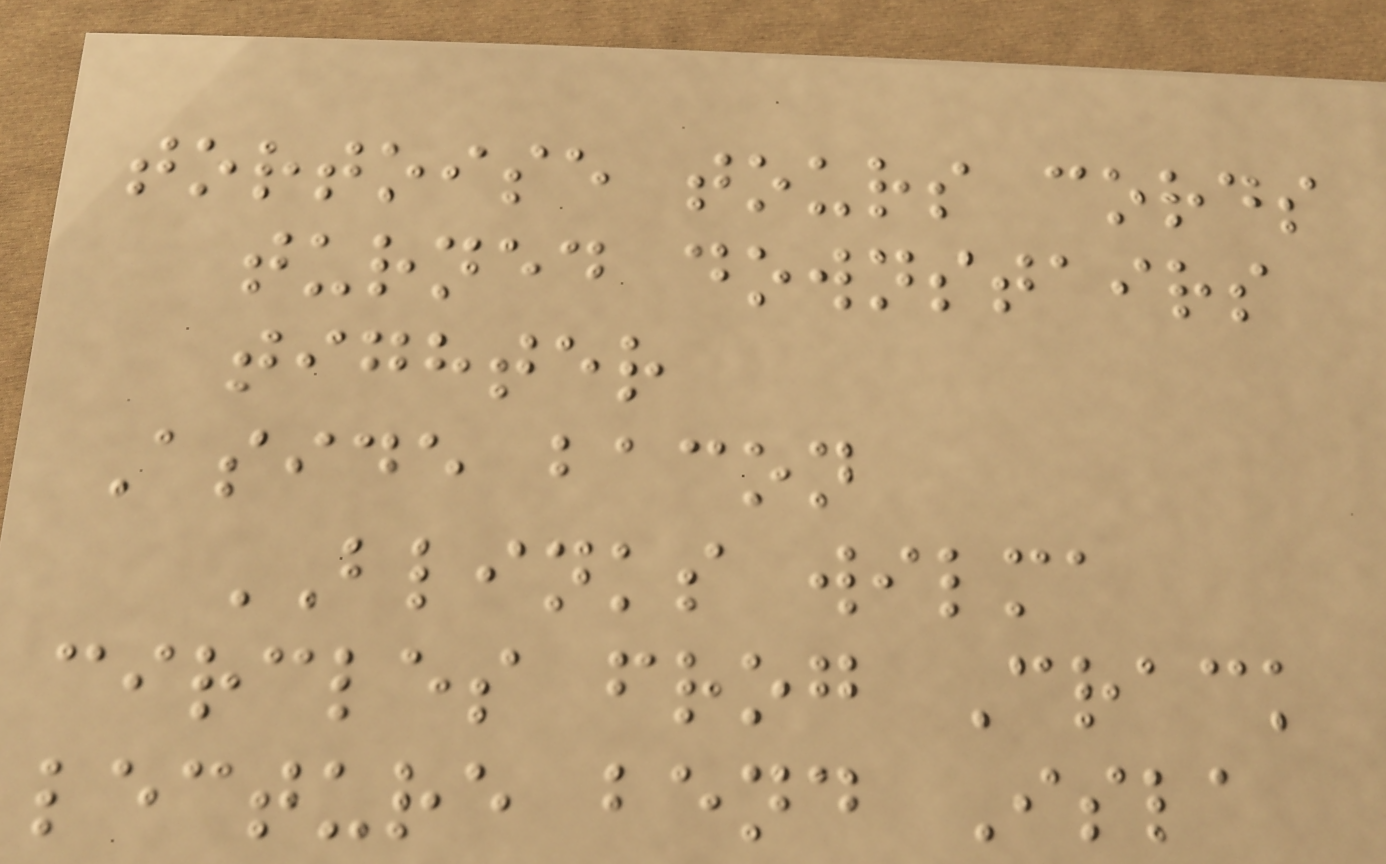tortoise tours cords
turned downstairs
tighter
Aside bacon
BLINKS wilma
circles frog Crack
lecture bend Isla
